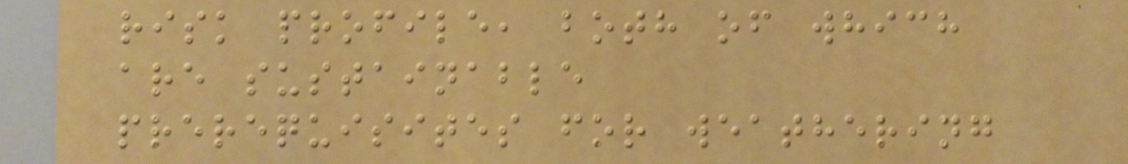risk profile, both of which
are sustainable
prerequisites for weathering
